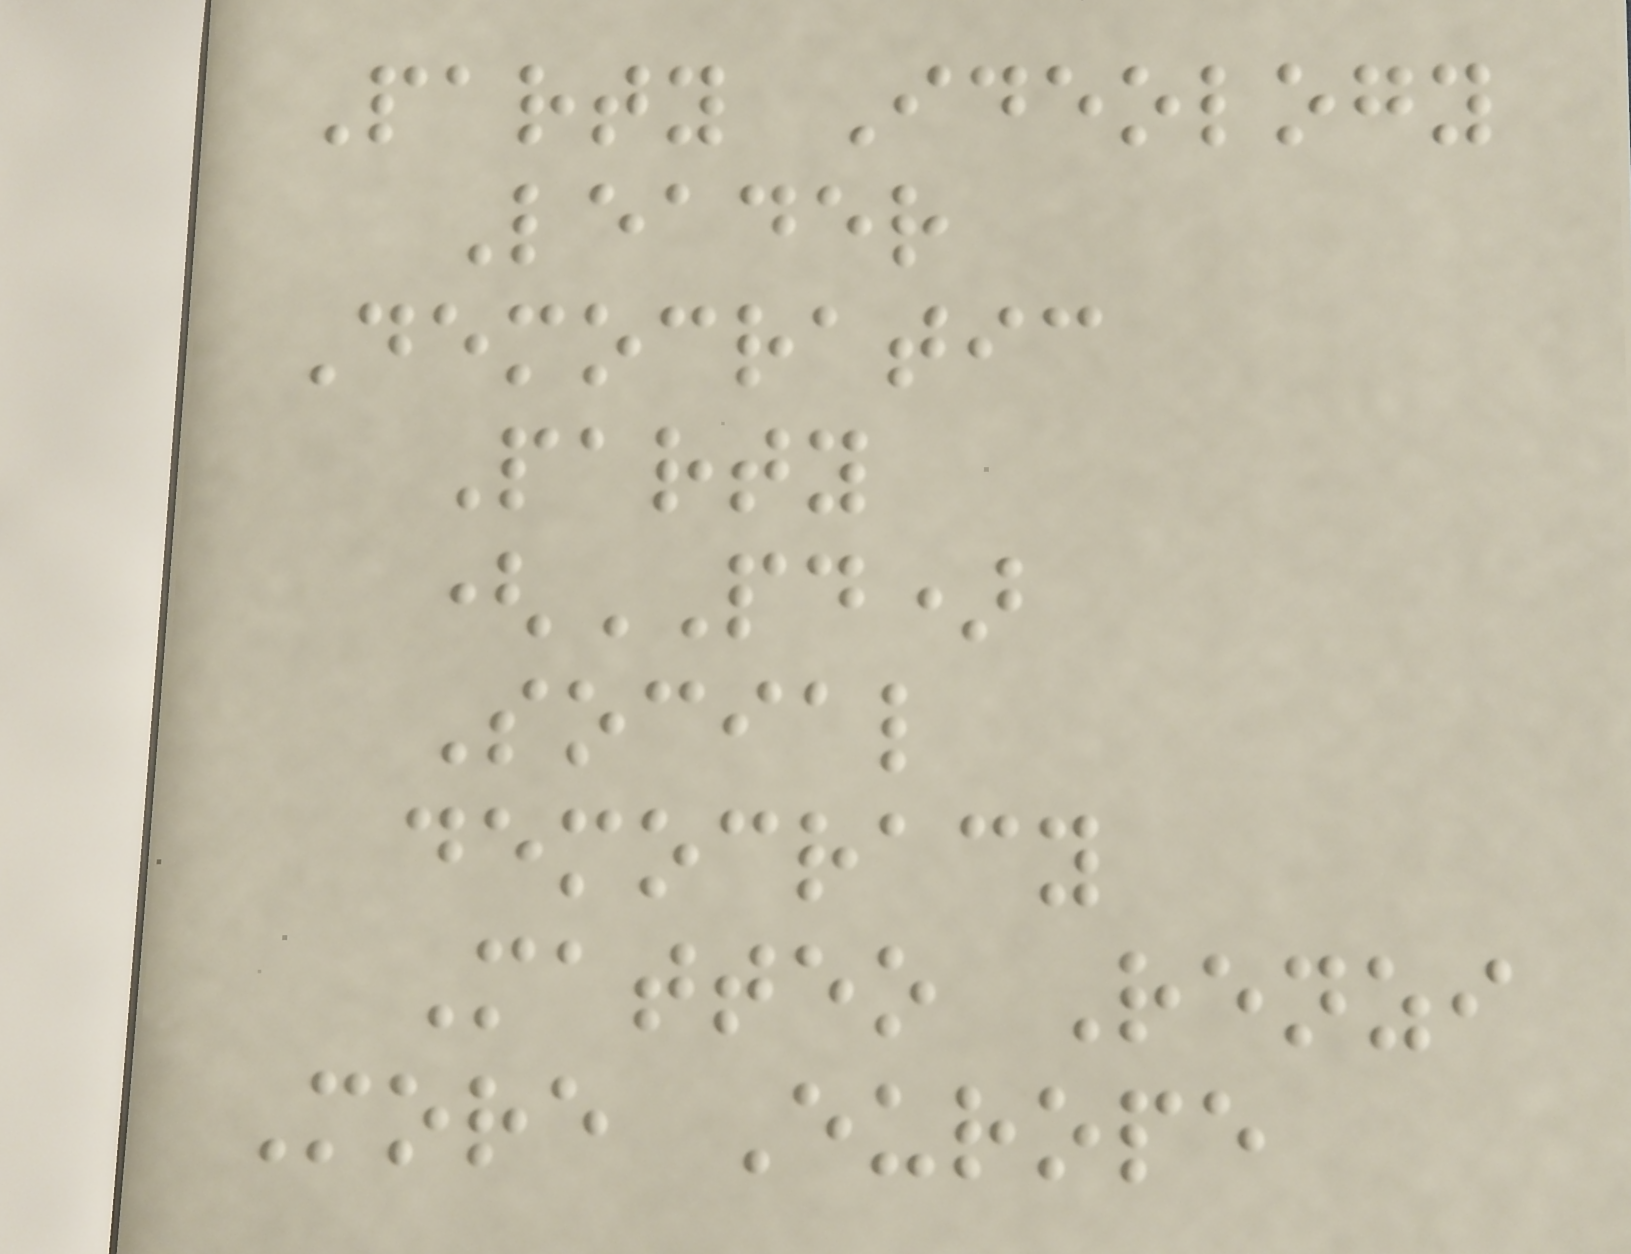Party Ideology
Leader
Democratic
Party
(PD)
Social
democracy
Matteo Renzi
More Europe
